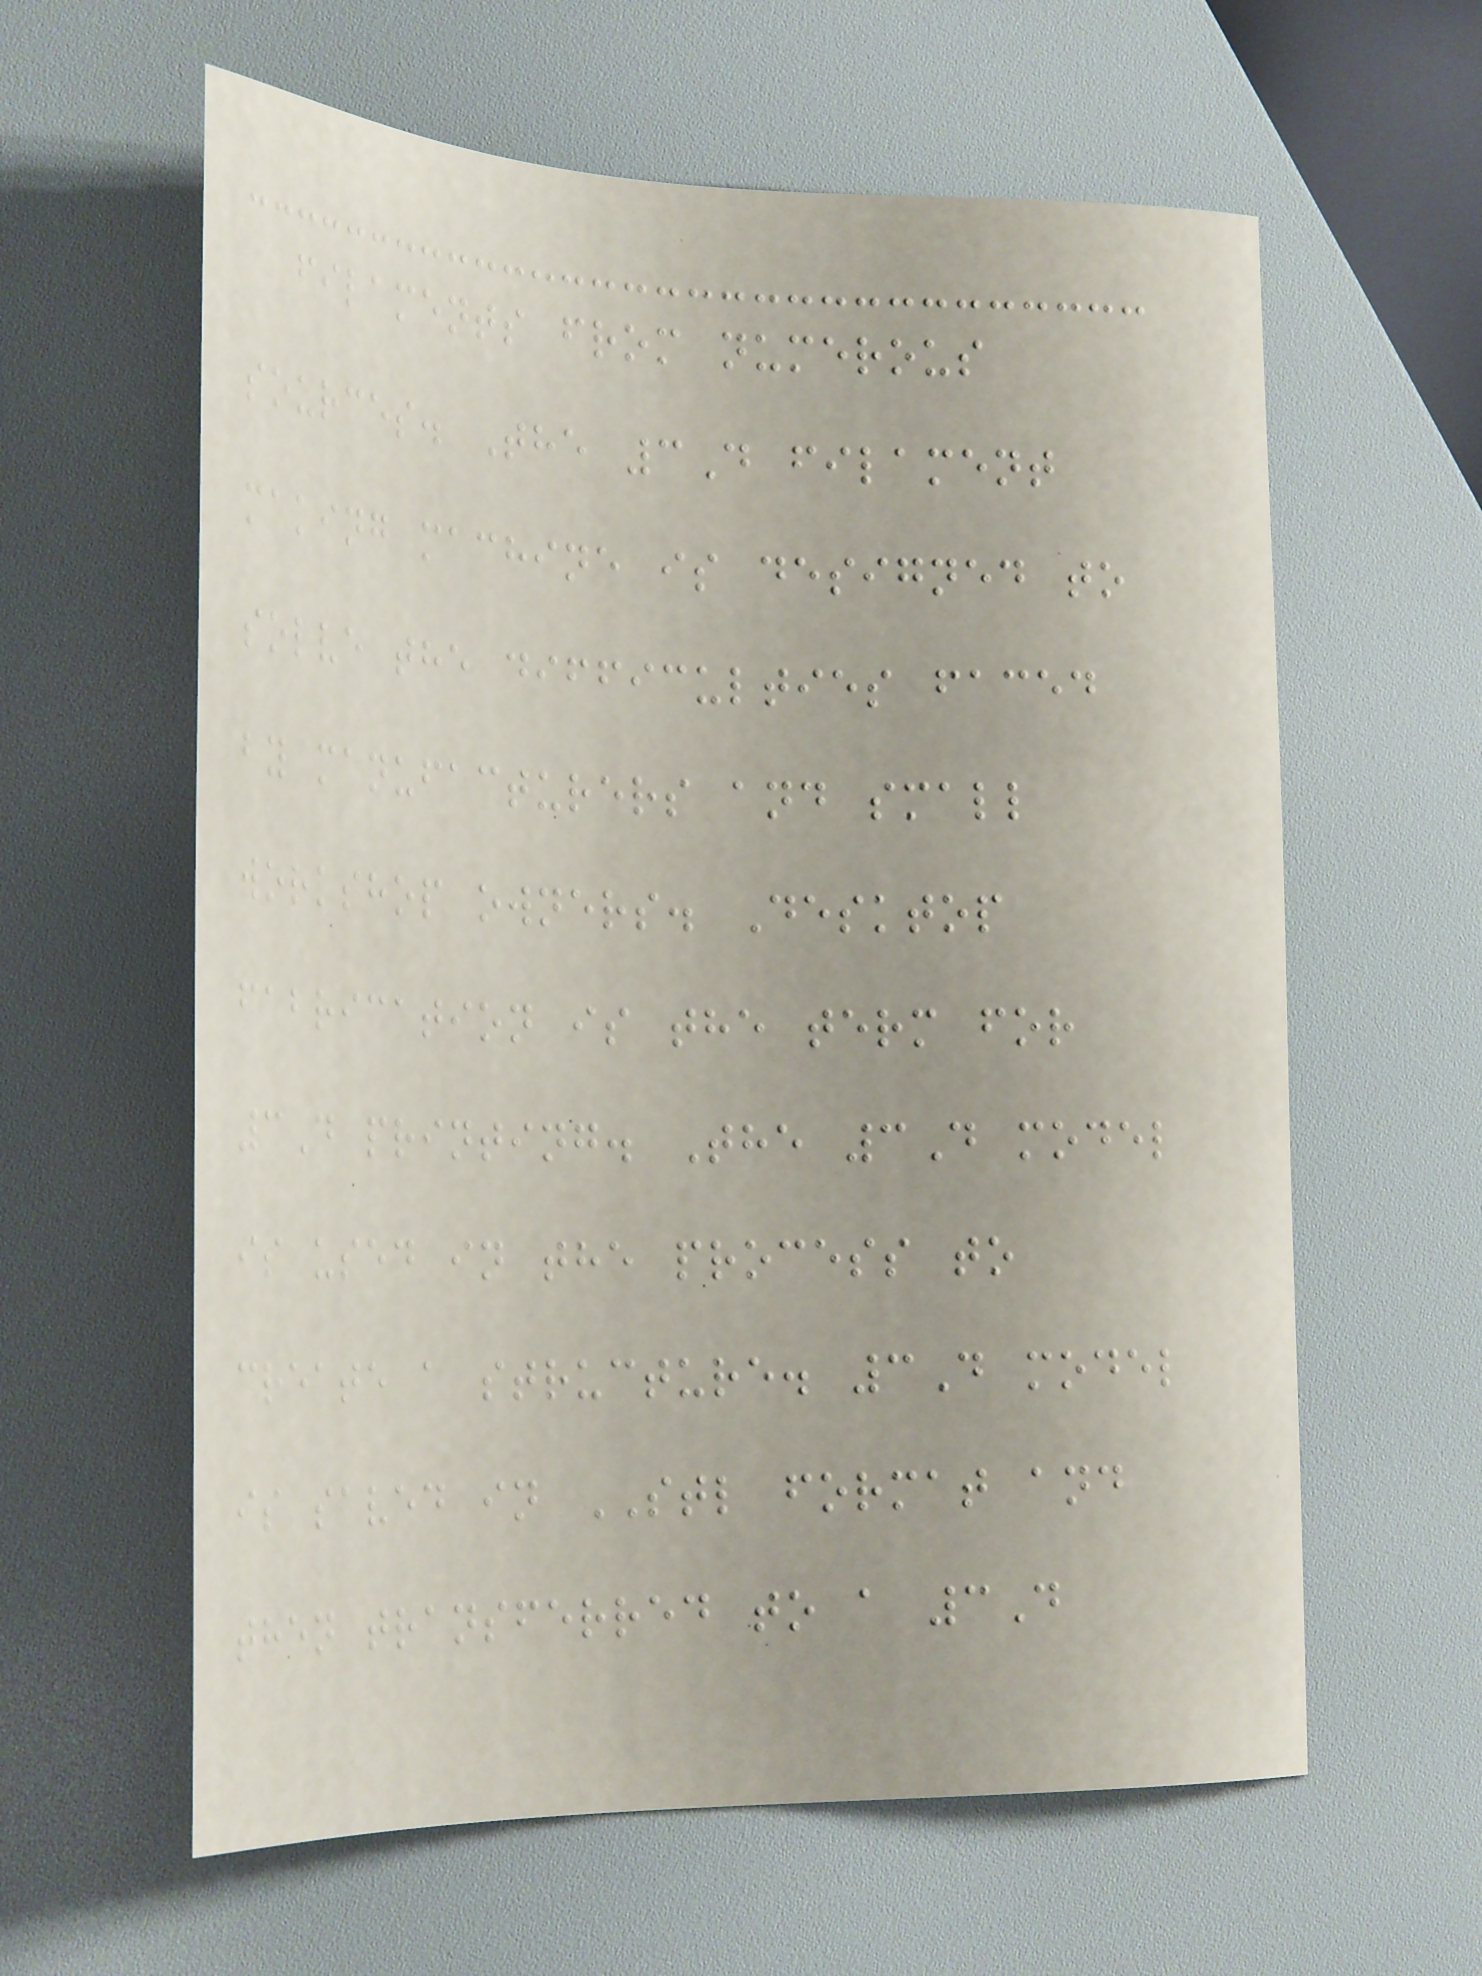filaments from numerous
sources. The 3D filament
making machine is designed to
solve the difficulties faced
by manufacturers and small
workshop owners. Desktop
fabrication is the term for
3D printing. The 3D model
is used in the process to
create a structure. 3D model
is saved in STL format and
then transferred to a 3D
